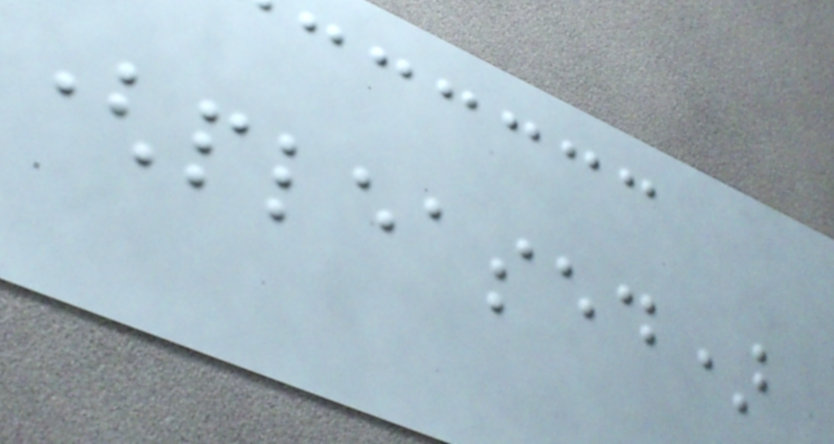(pleased)
